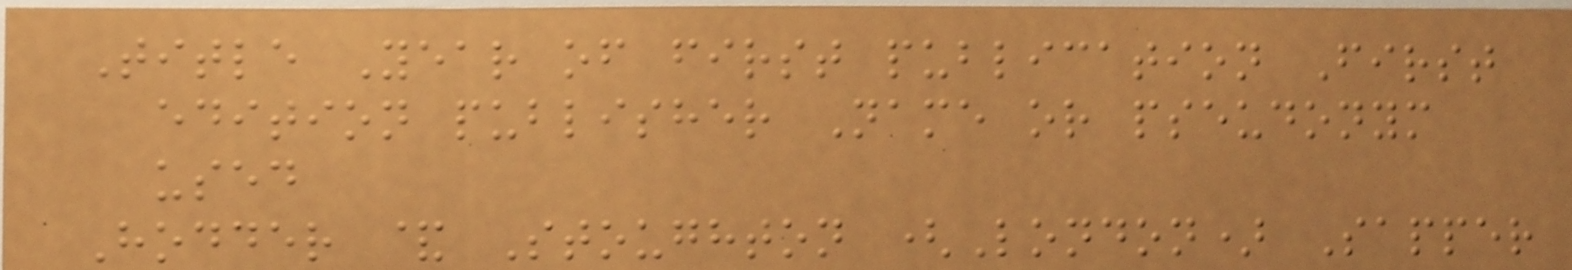Title Year of first publication First
edition publisher Name or pseudonym
used
Hodder & Stoughton (London) Sapper
